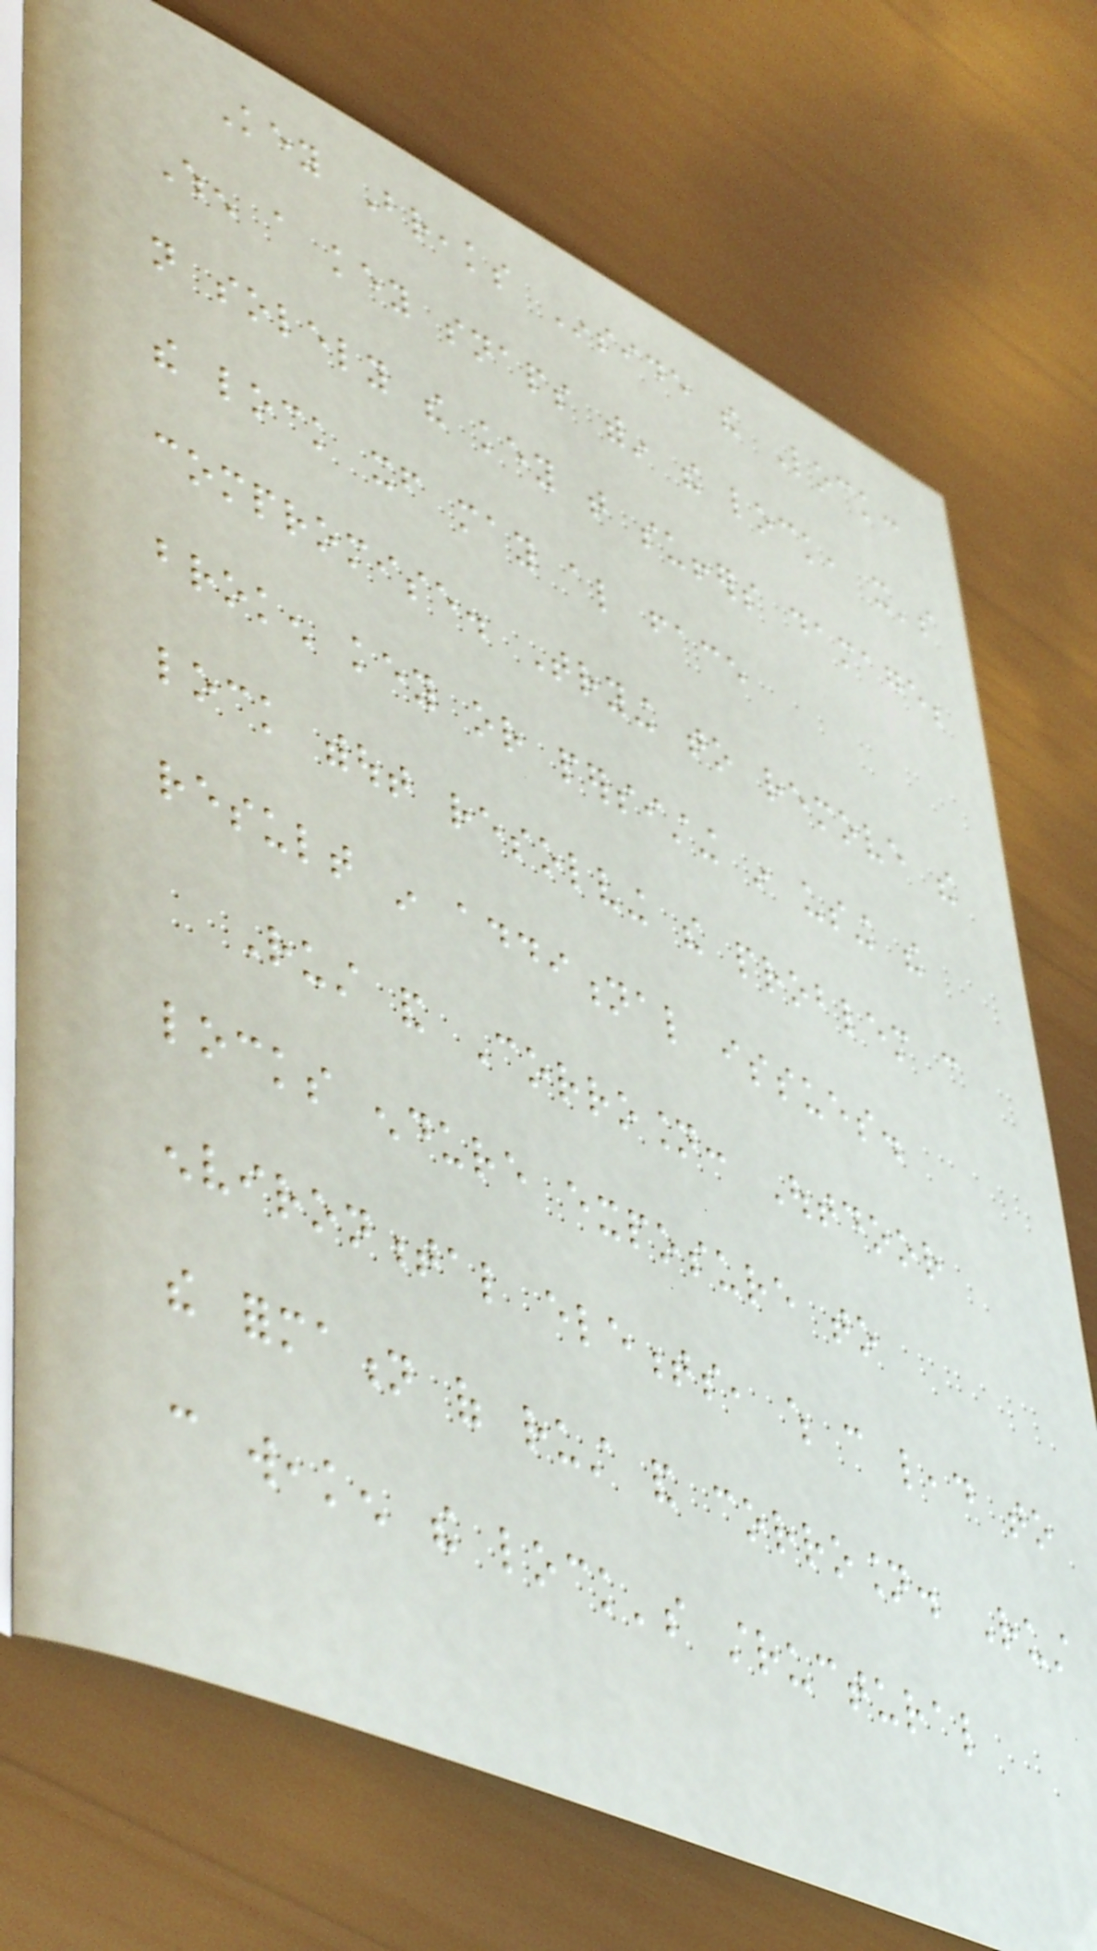Key Breaks Inside the Lock:
When a key snaps within the lock, it's
not solely the key that suffers damage;
the lock itself may also face
compromise. Trying to remove the
broken key or persisting in using the
lock without resolving the problem can
result in additional issues.
Rust and Corrosion: Outdoor
locks endure exposure to
environmental elements, which can lead to
the formation of rust and corrosion. Rust
can weaken the lock's structural
